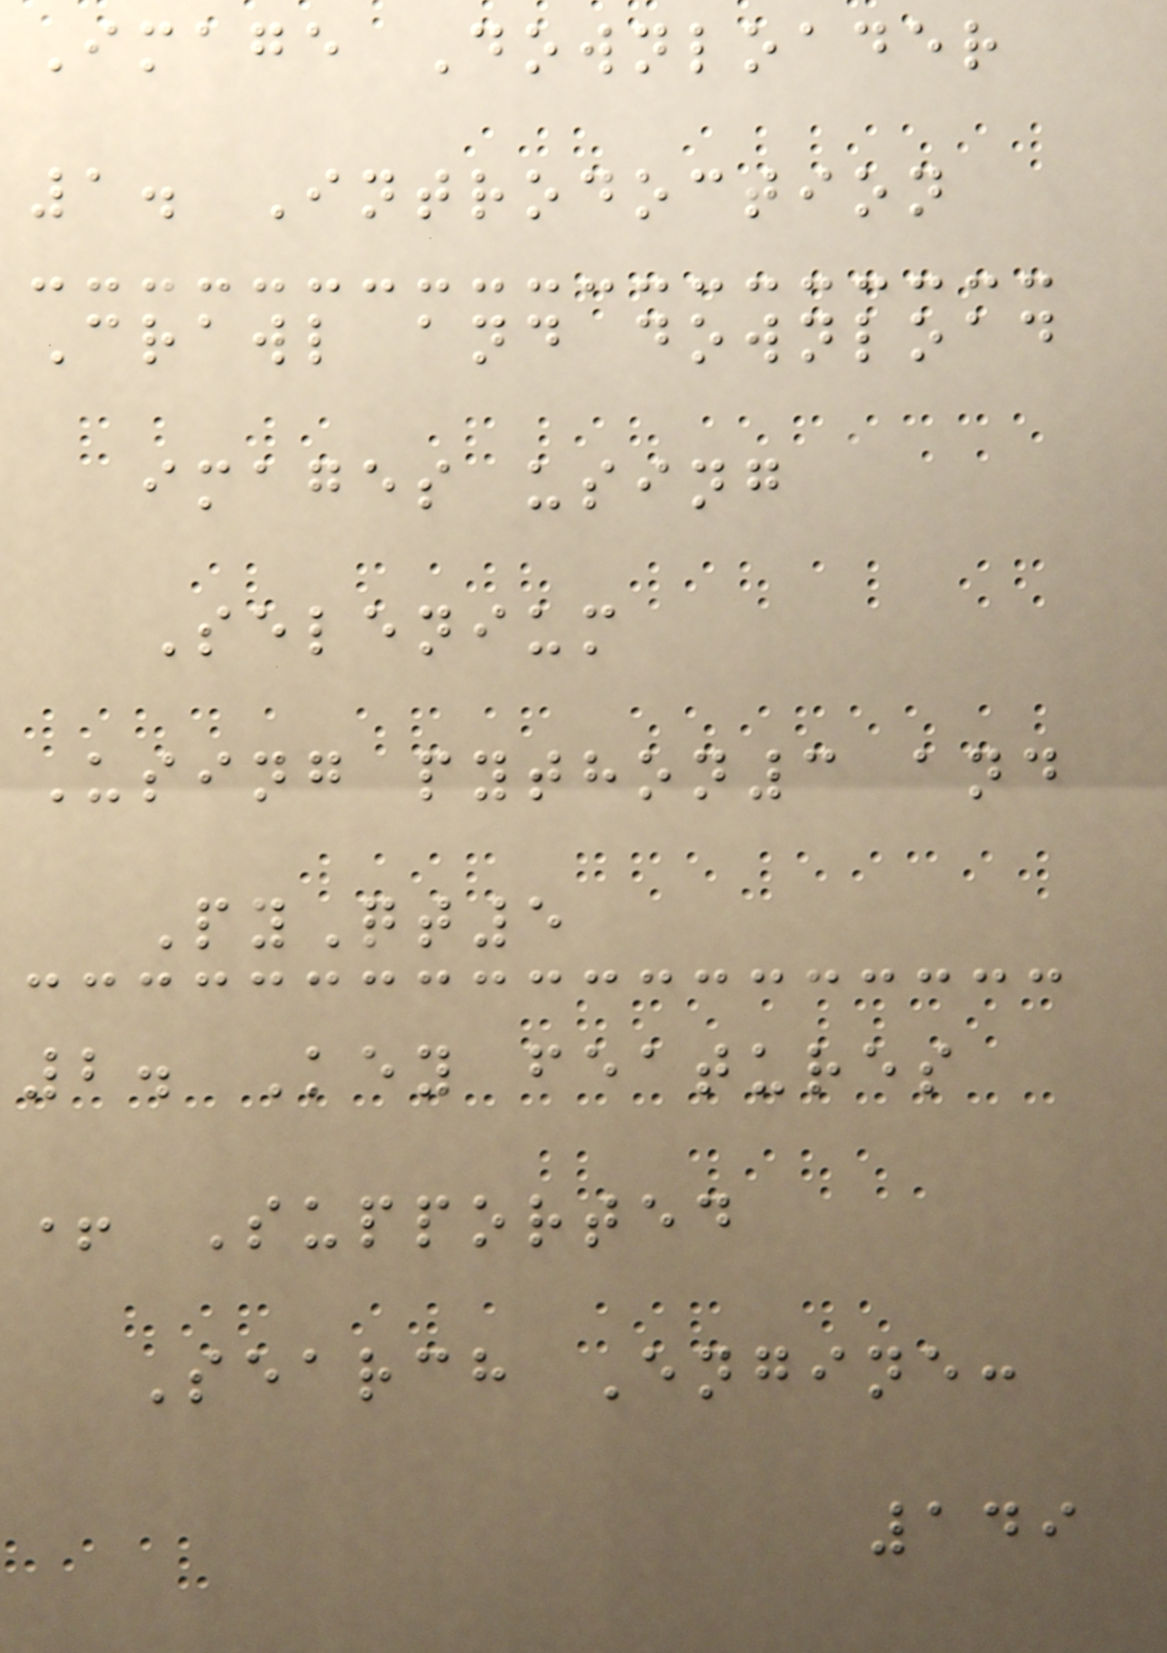Image Downloader
1. Introdoction
Crawl and download
images using
Selenium
Using python3 and
PyQt5
2. Key features
+ Supported
Search Engine:
149
